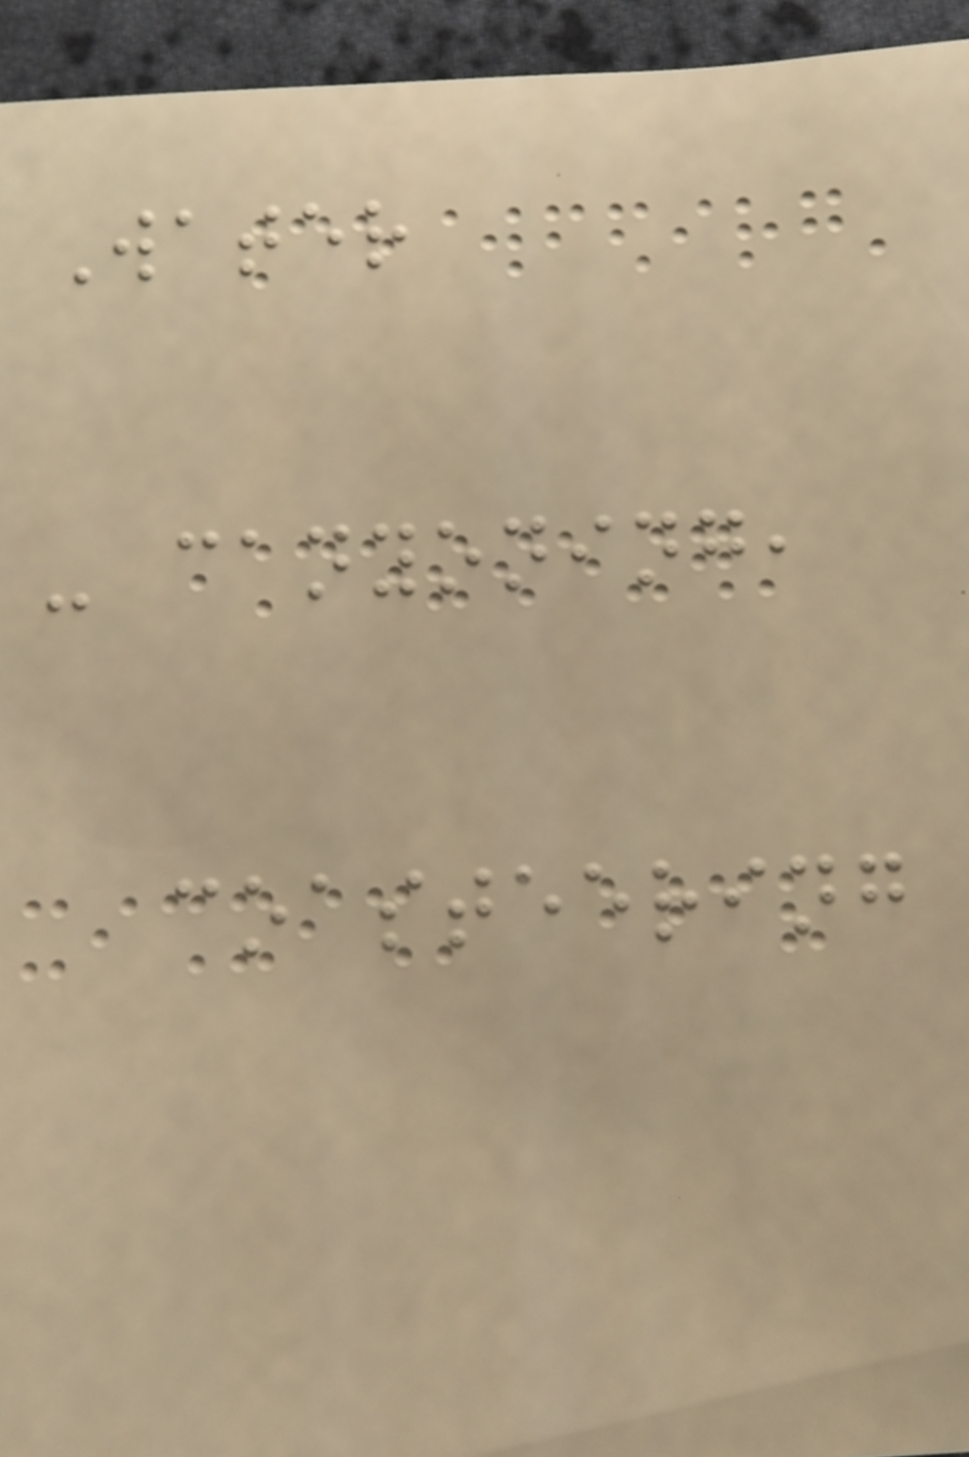Water
- canyoning,
coasteering
